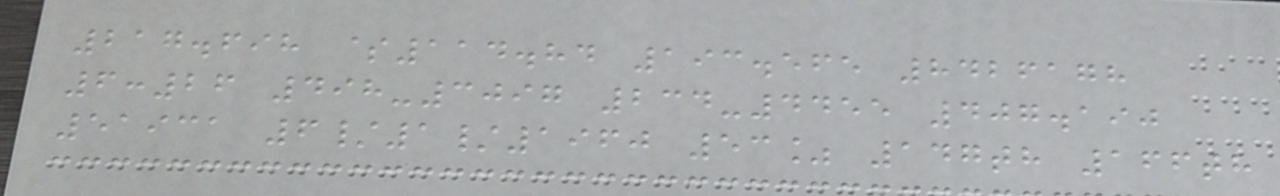217.698 $114.84 193.565 8426178
6:26 498-3097 234-4455 407.190
51931 6/1/1960 53% 147th 166th
